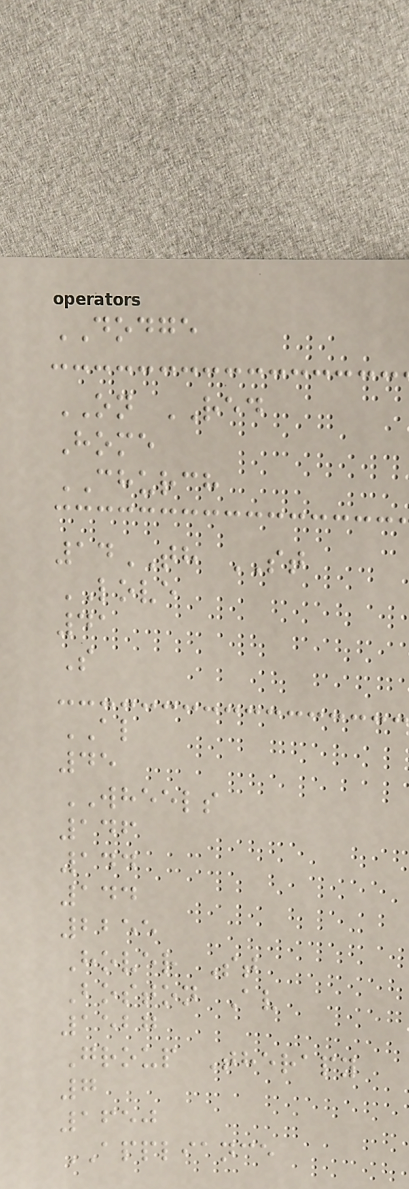DODGE
ON RED
Home
CHURCH
14TH ST
LOVE
41
S
AL
45
WHEELS
146
144
144
2255
Hover St
Boston Av
1527
Group Therapy
7
1650
APPLIANCE
